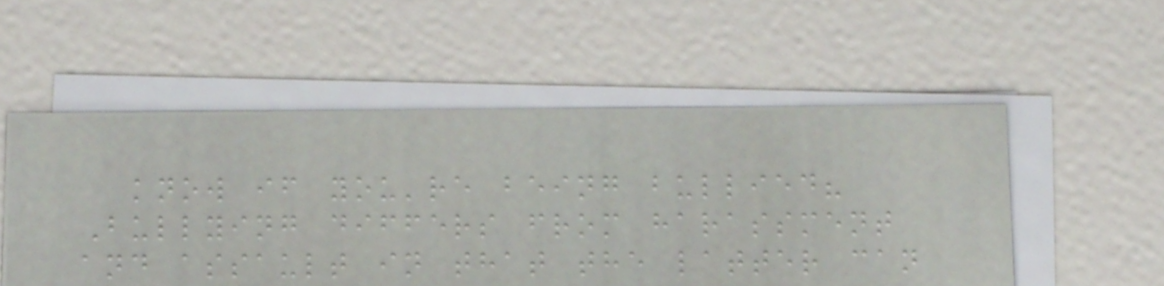know if you're being bullied?
Bullying differs from harassment
and assault in that the latter can
